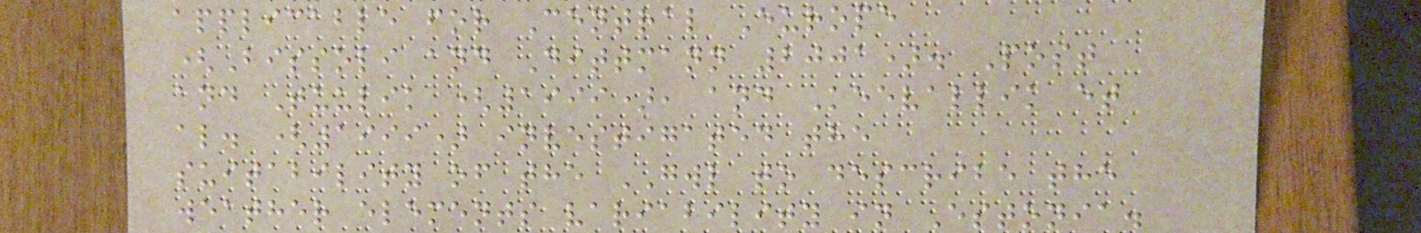applicable for Central Europe
(Bissoli and Dittmann 2001). Post
and Tuulik (1999), and Keevallik et
al. (1999) investigated the
suitability of the GWL to describe the
weather elements variability in Estonia.
